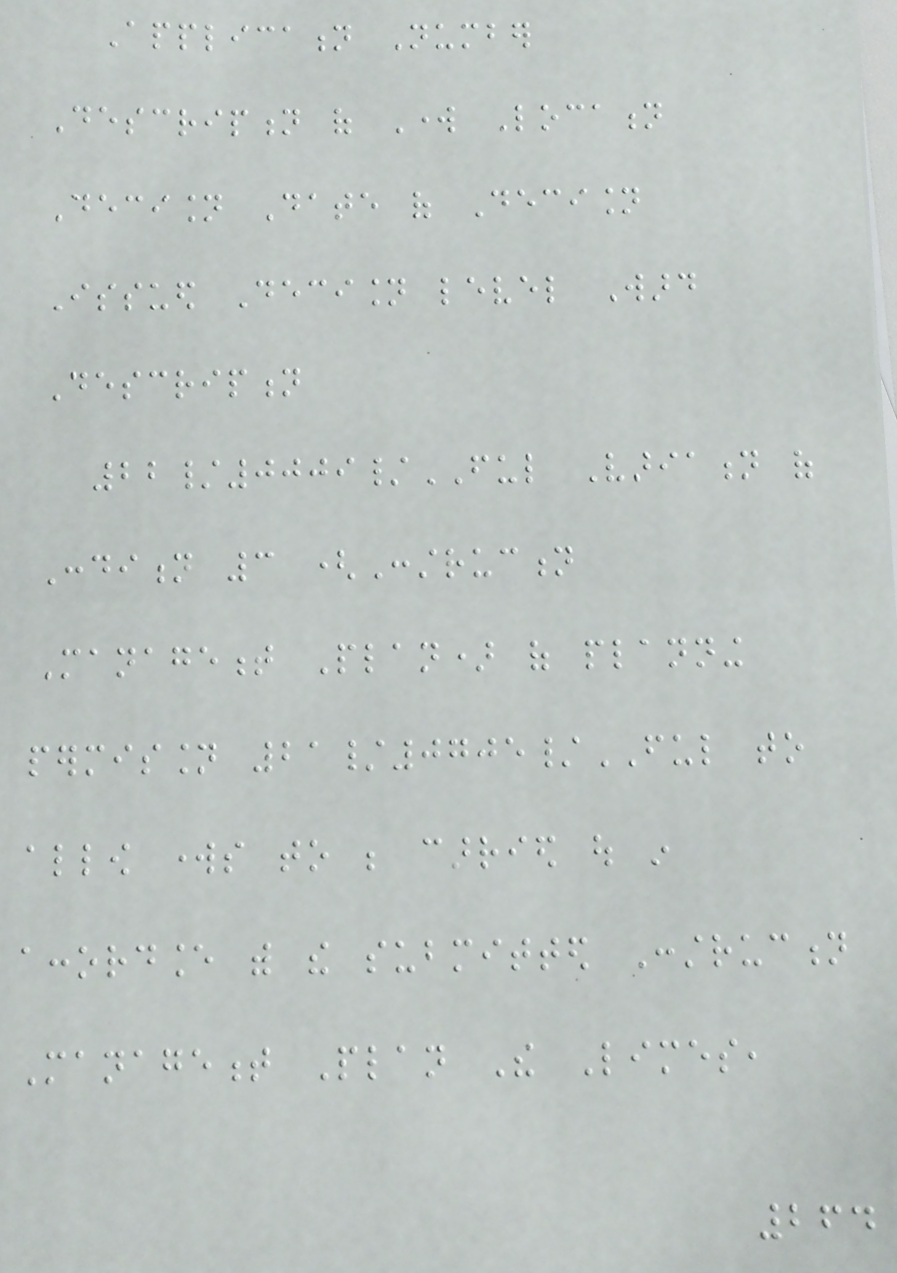Application Number
Description of Work Location
Decision Date of Decision
Issued Decision level Ward
Description
22/0009/FUL Variation of
Condition 3 (Construction
Management Plan) of planning
permission 21/0705/FUL to
allow works to be carried out in
accordance with the submitted Construction
Management Plan The Limes,
264
